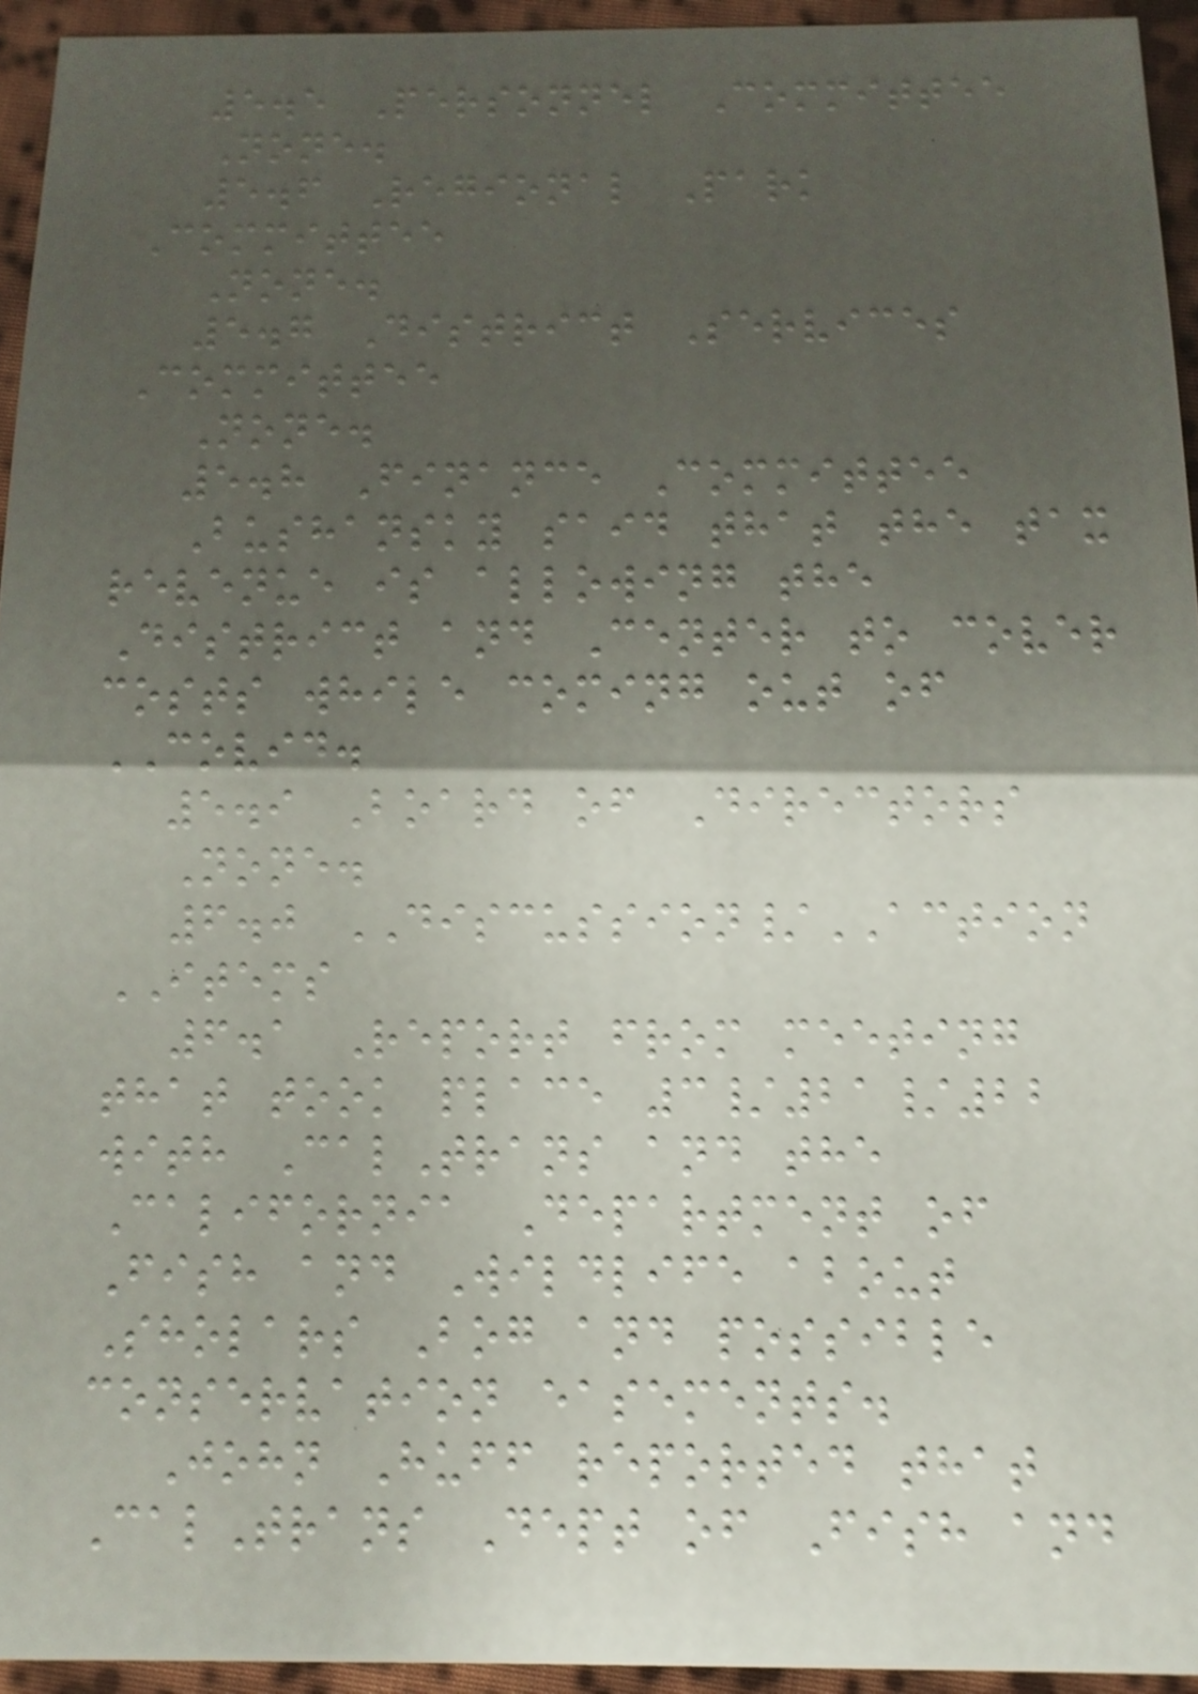5.5 Personnel Committee
None.
5.6 Regional Park
Committee
None.
5.7 District Services
Committee
None.
5.8 Finance Committee
Bushansky said that the tax
revenue is allowing the
District and Center to cover
costs while coming out of
COVID.
5.9 Board of Directors
None.
6.0 DISCUSSION/ACTION
ITEMS
6.1 Report from meeting
that took place 3/21/22
with CalTrans and the
California Department of
Fish and Wildlife about
Sholars Bog and possible
conservation easements.
John Huff reported that
CalTrans Dept of Fish and
